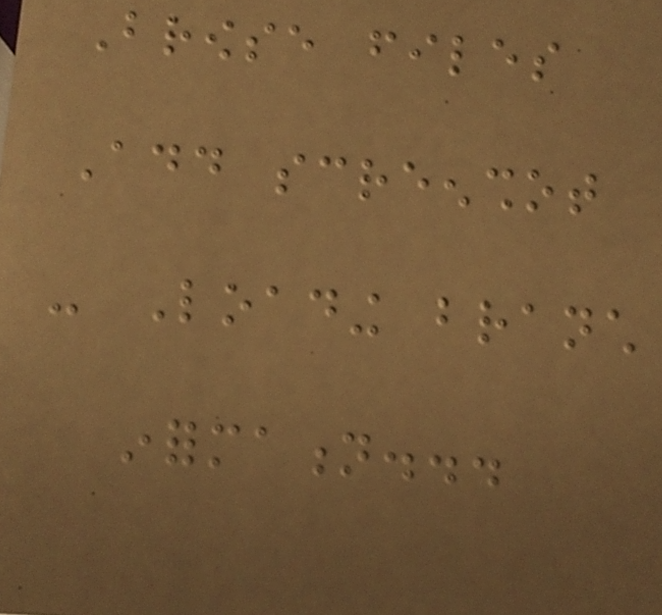Browse files
Add screenshot
- Loading branch
information...
